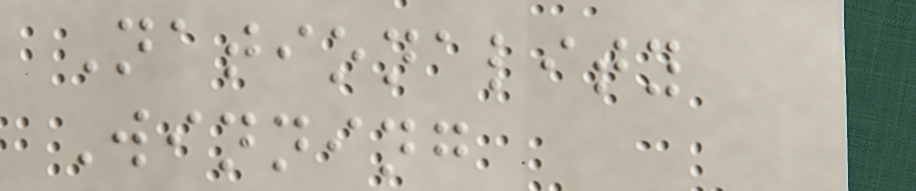Nationality
Winning
